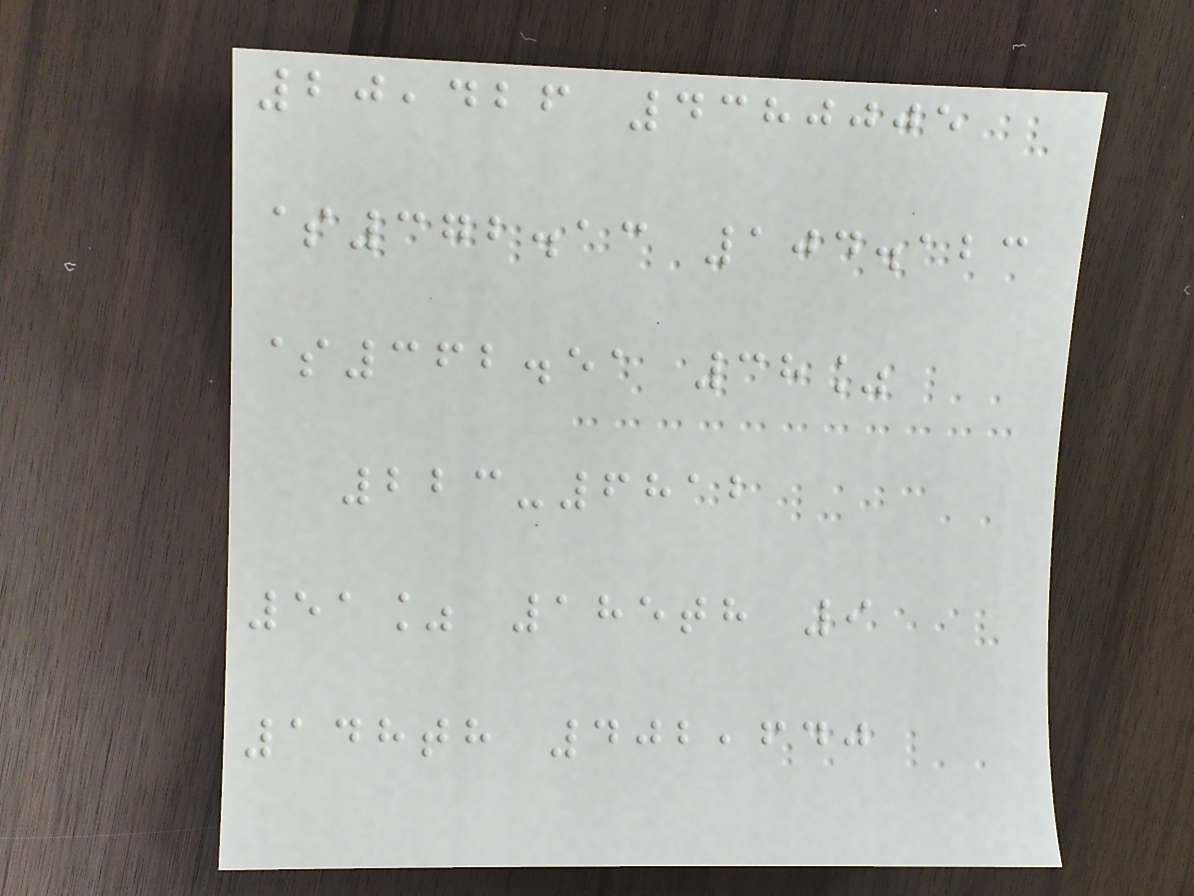20,426 4380005
$372.13 104.123
$362.51 38%
223-6812
51% 185th 9
148th 402,640
